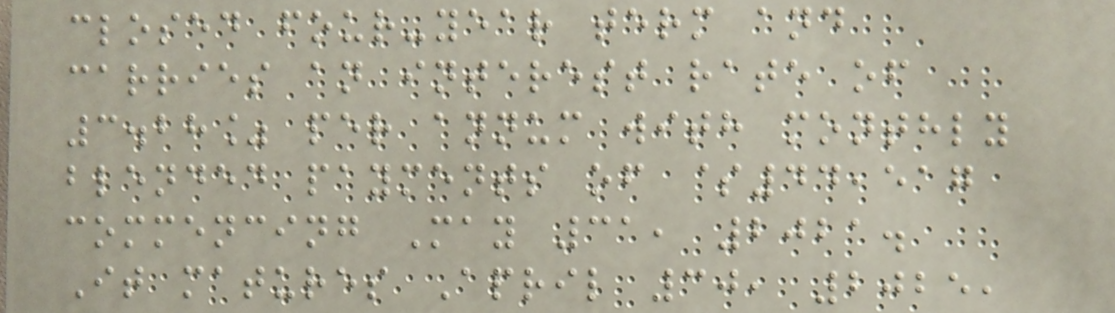closed four-year term and
carries an interest rate of
3.28% per annum with monthly
blended payments of $44,517
commencing May 31, 2021.
It matures April 30, 2025,
